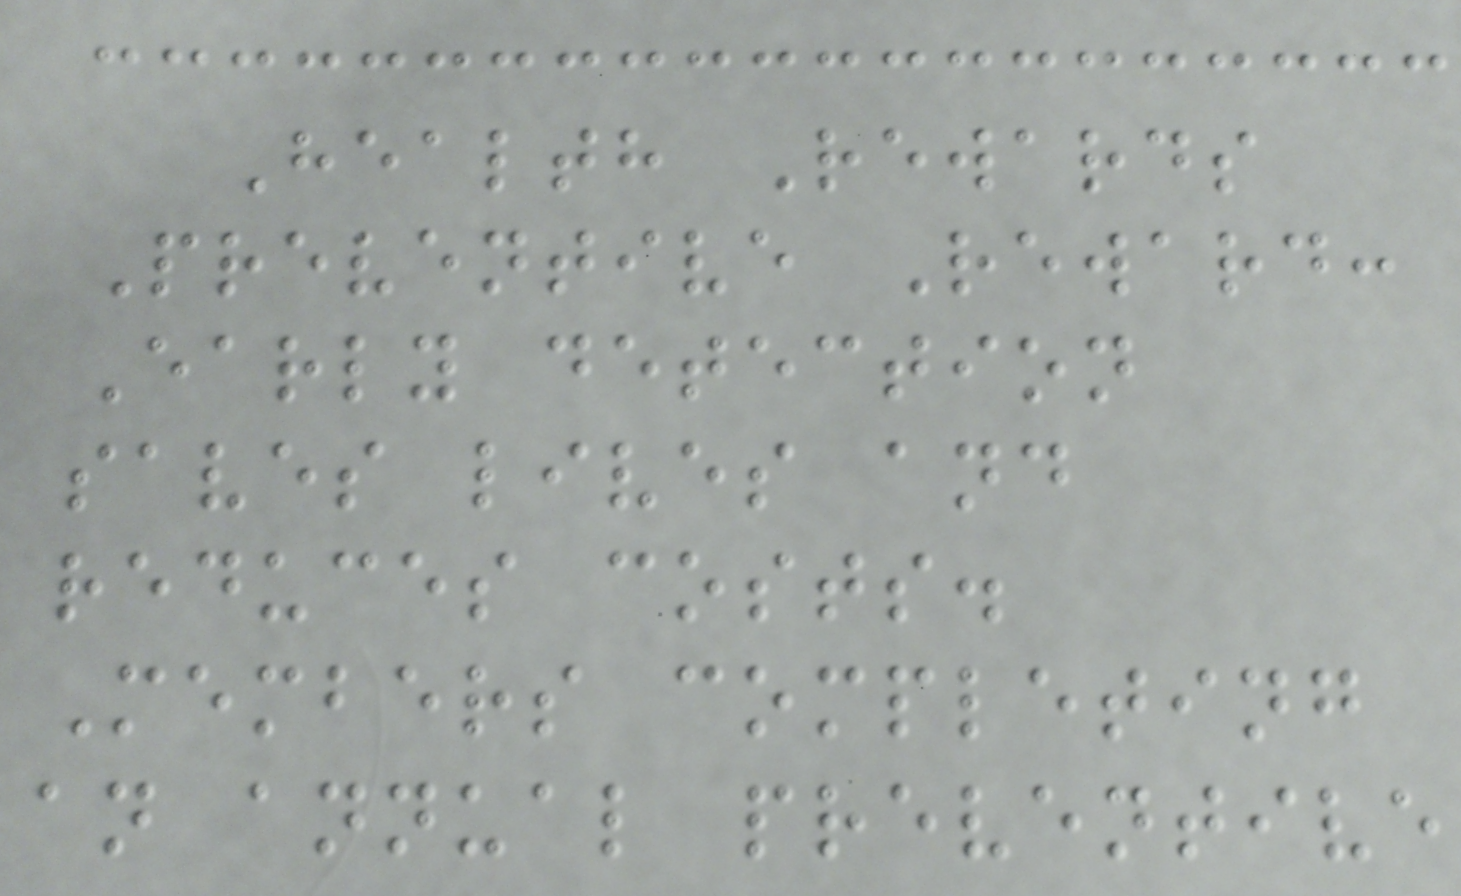Health Rewards
Preventive Reward:
Early detection
saves lives and
reduces costs.
Members completing
an annual preventive
